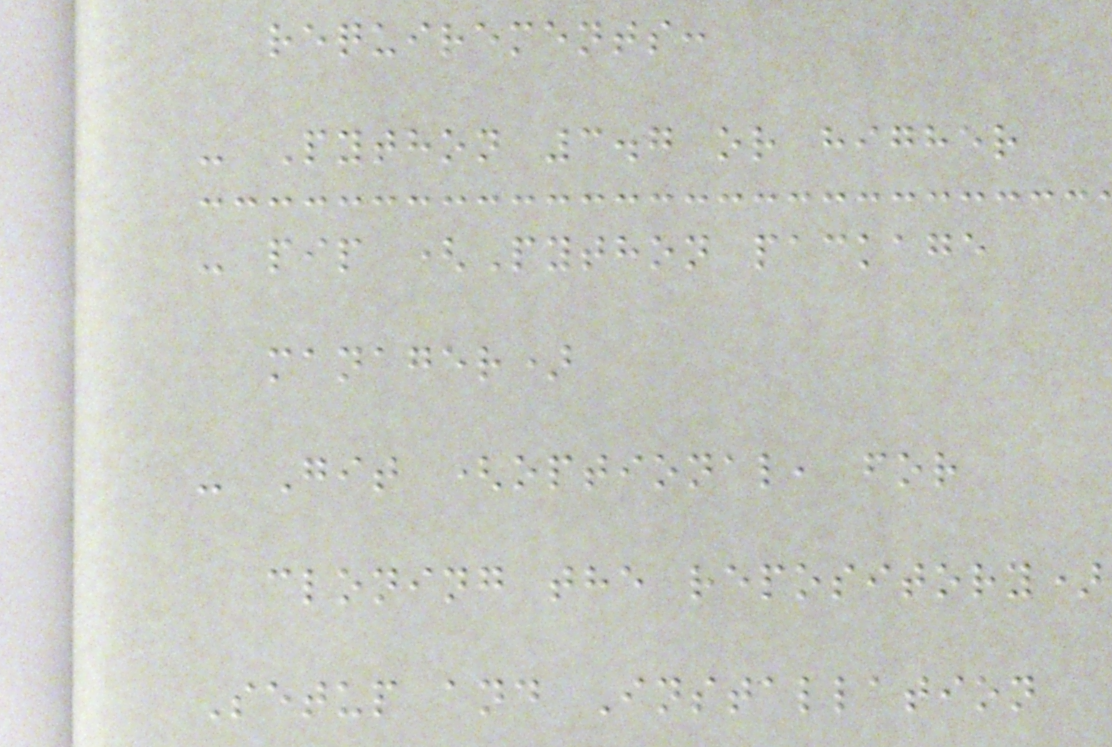requirements:
- Python 3.7 or higher
- pip (Python package
manager)
- Git (optional, for
cloning the repository)
Setup and Installation
